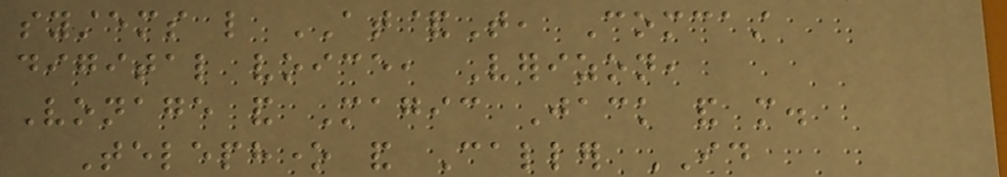systems like AT&T, Comcast
digital voice, Verizon,
Vonage and Magic Jack and more.
Telephone and Caller ID
